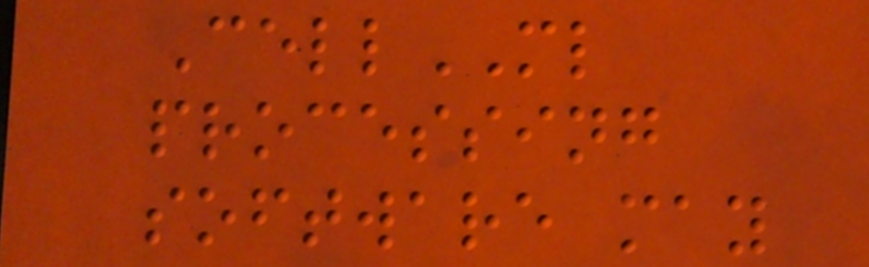CellML
processing
software may
